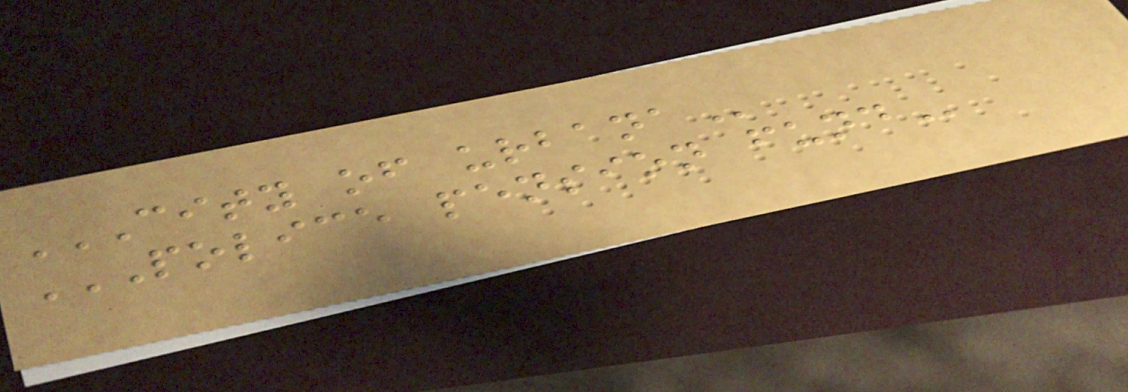CITY OF URBANA
POLICE PENSION FUND
